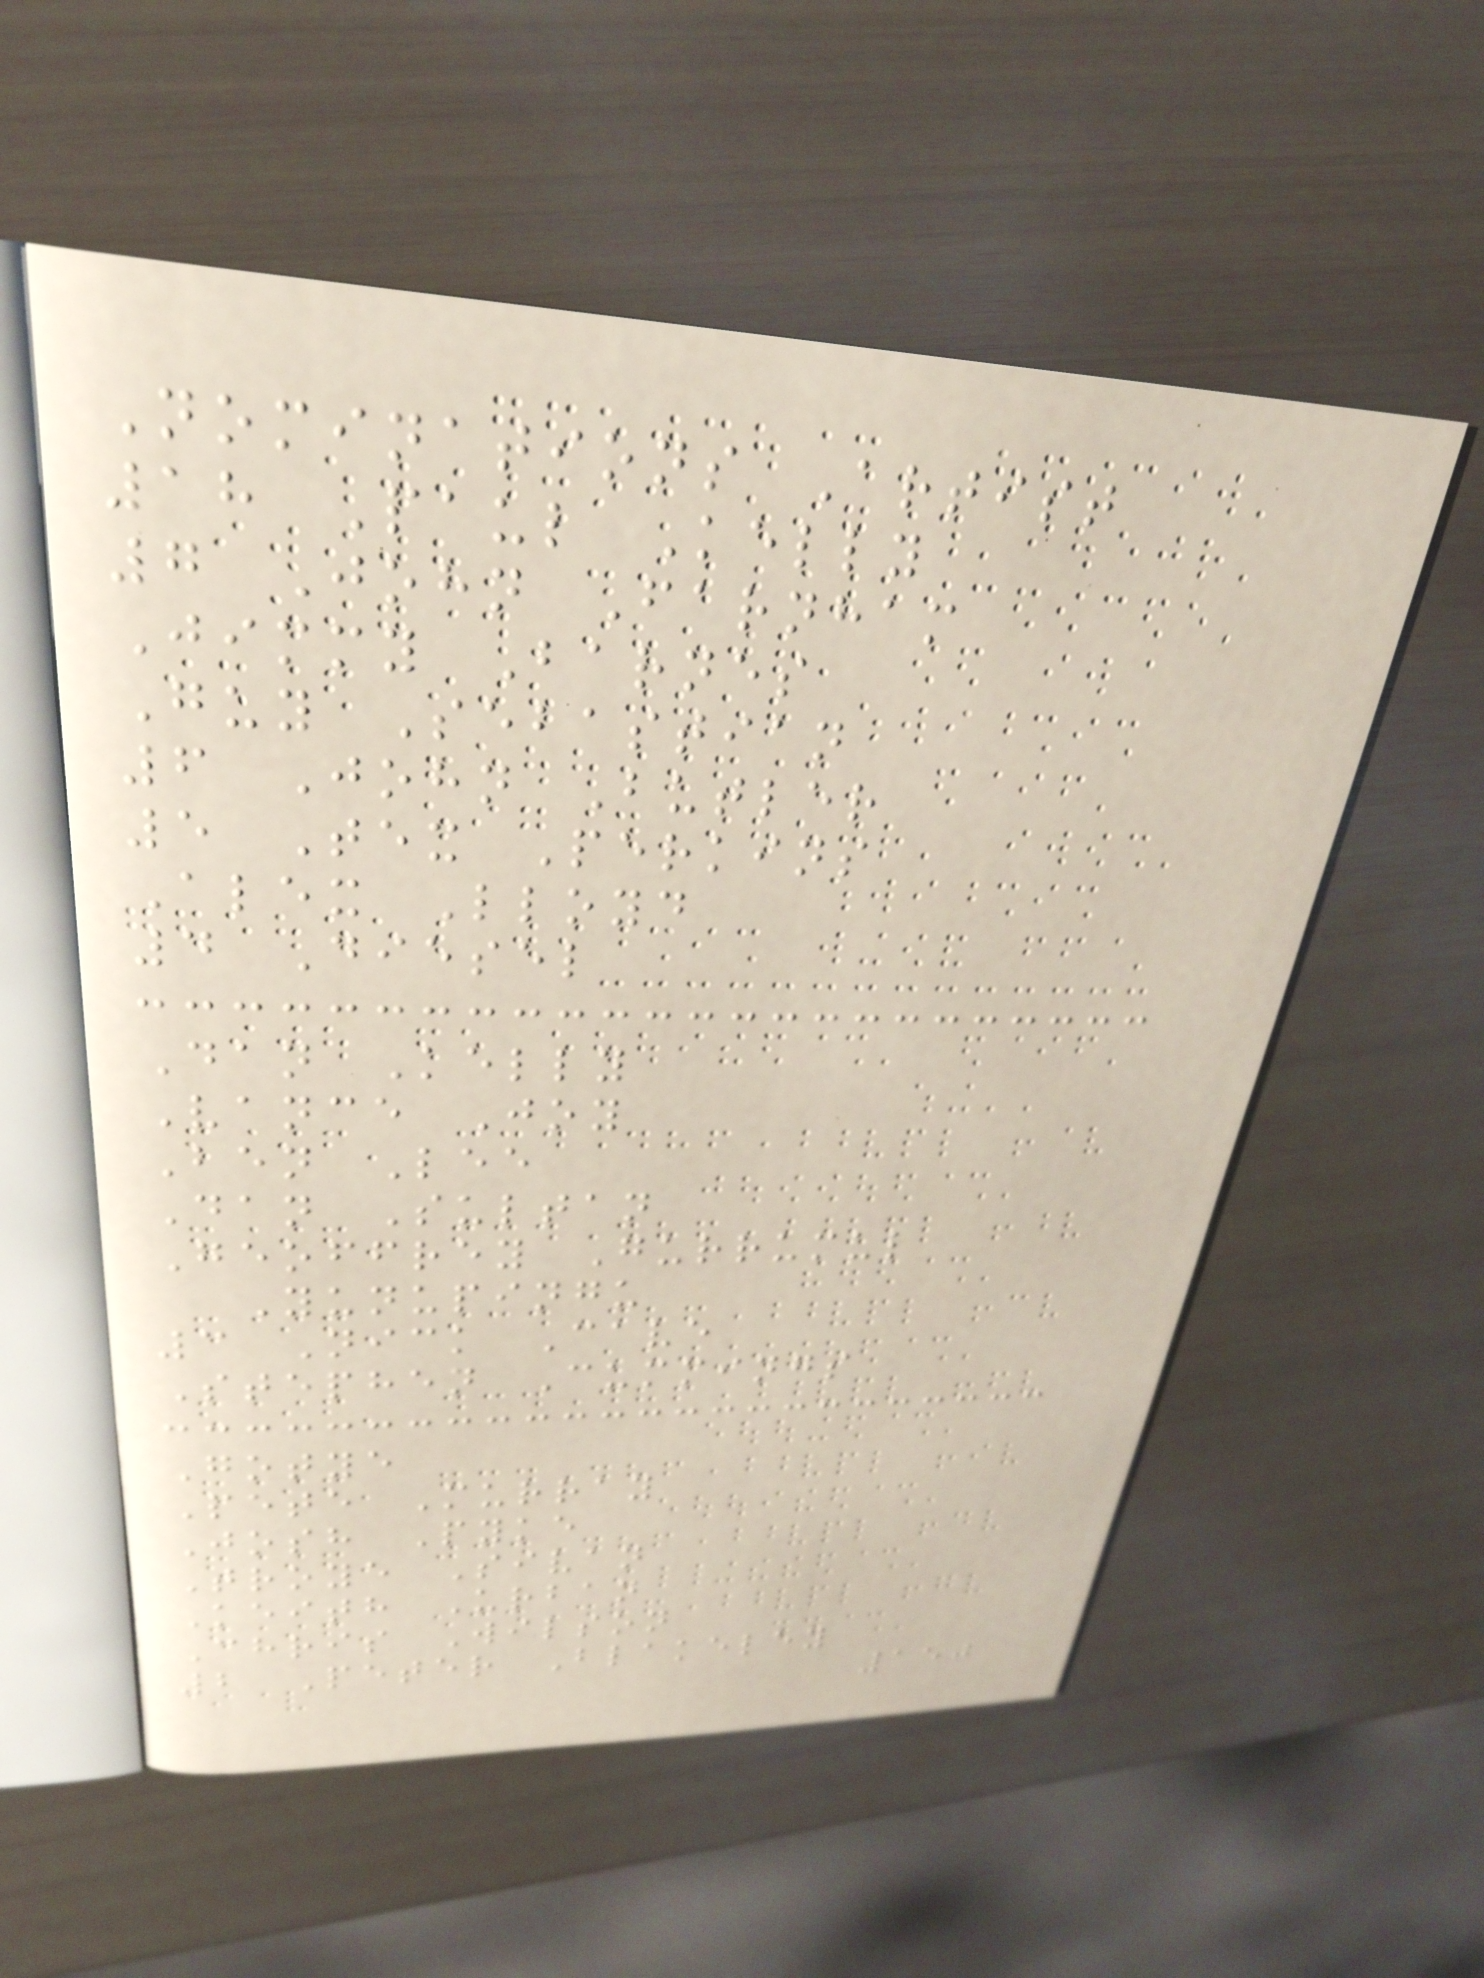Nominations Artist
18 Paul Kelly
7 John Farnham
Jimmy Barnes
Guy Sebastian
6 John Butler
5 Tex Perkins
Alex Lloyd
4 Diesel
Dan Kelly
Vance Joy
Ben Lee
Dan Sultan
Geoffrey Gurrumul
Yunupingu
3 Nick Cave
Stephen Cummings
Gotye
Pete Murray
Josh Pyke
Troye Sivan
Keith Urban
Chris Wilson
2 Peter Blakeley
150
